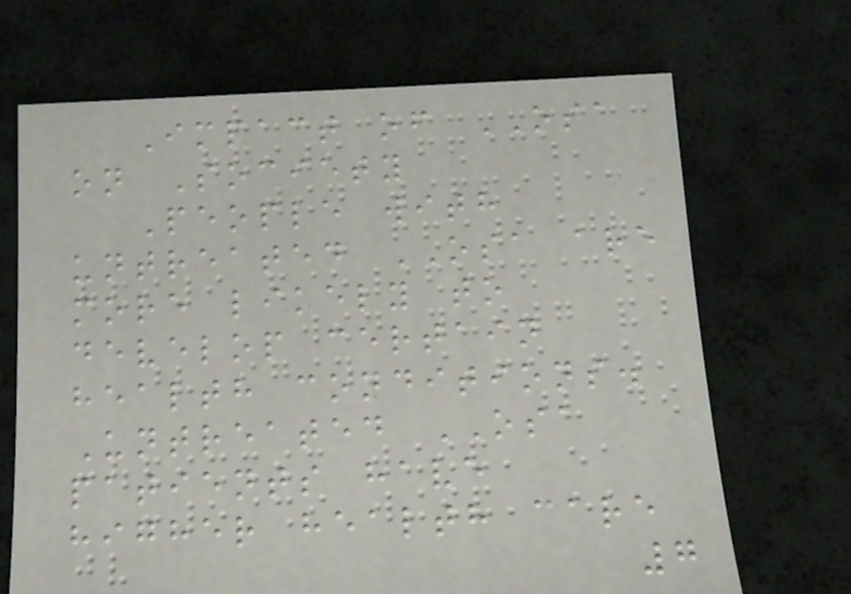Impact of OSA
on Society
People with
untreated OSA are
more likely to
develop certain
health conditions.
Untreated OSA
patients have
higher health care
7
